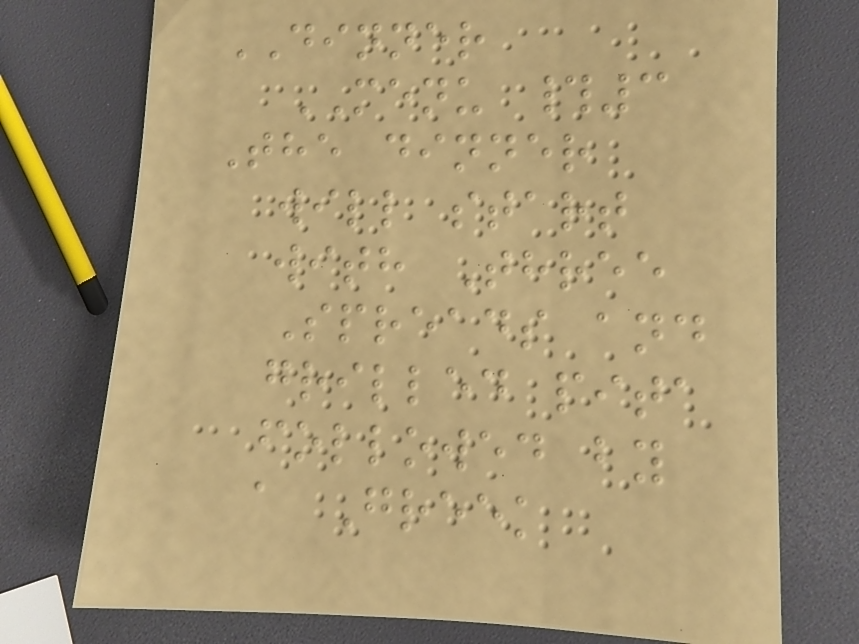DINNER
MENU #3
The dinner
will start
with Three
Spreads and
grilled pita
followed by
a Greek
